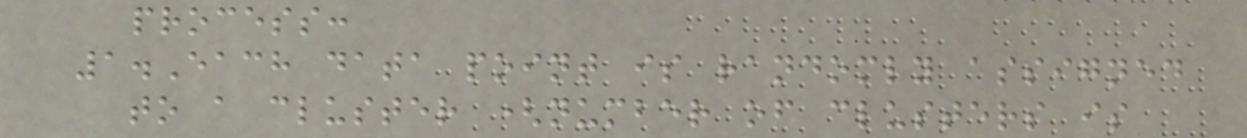process:
1.Each data point is randomly assigned
to a cluster (number of clusters is
